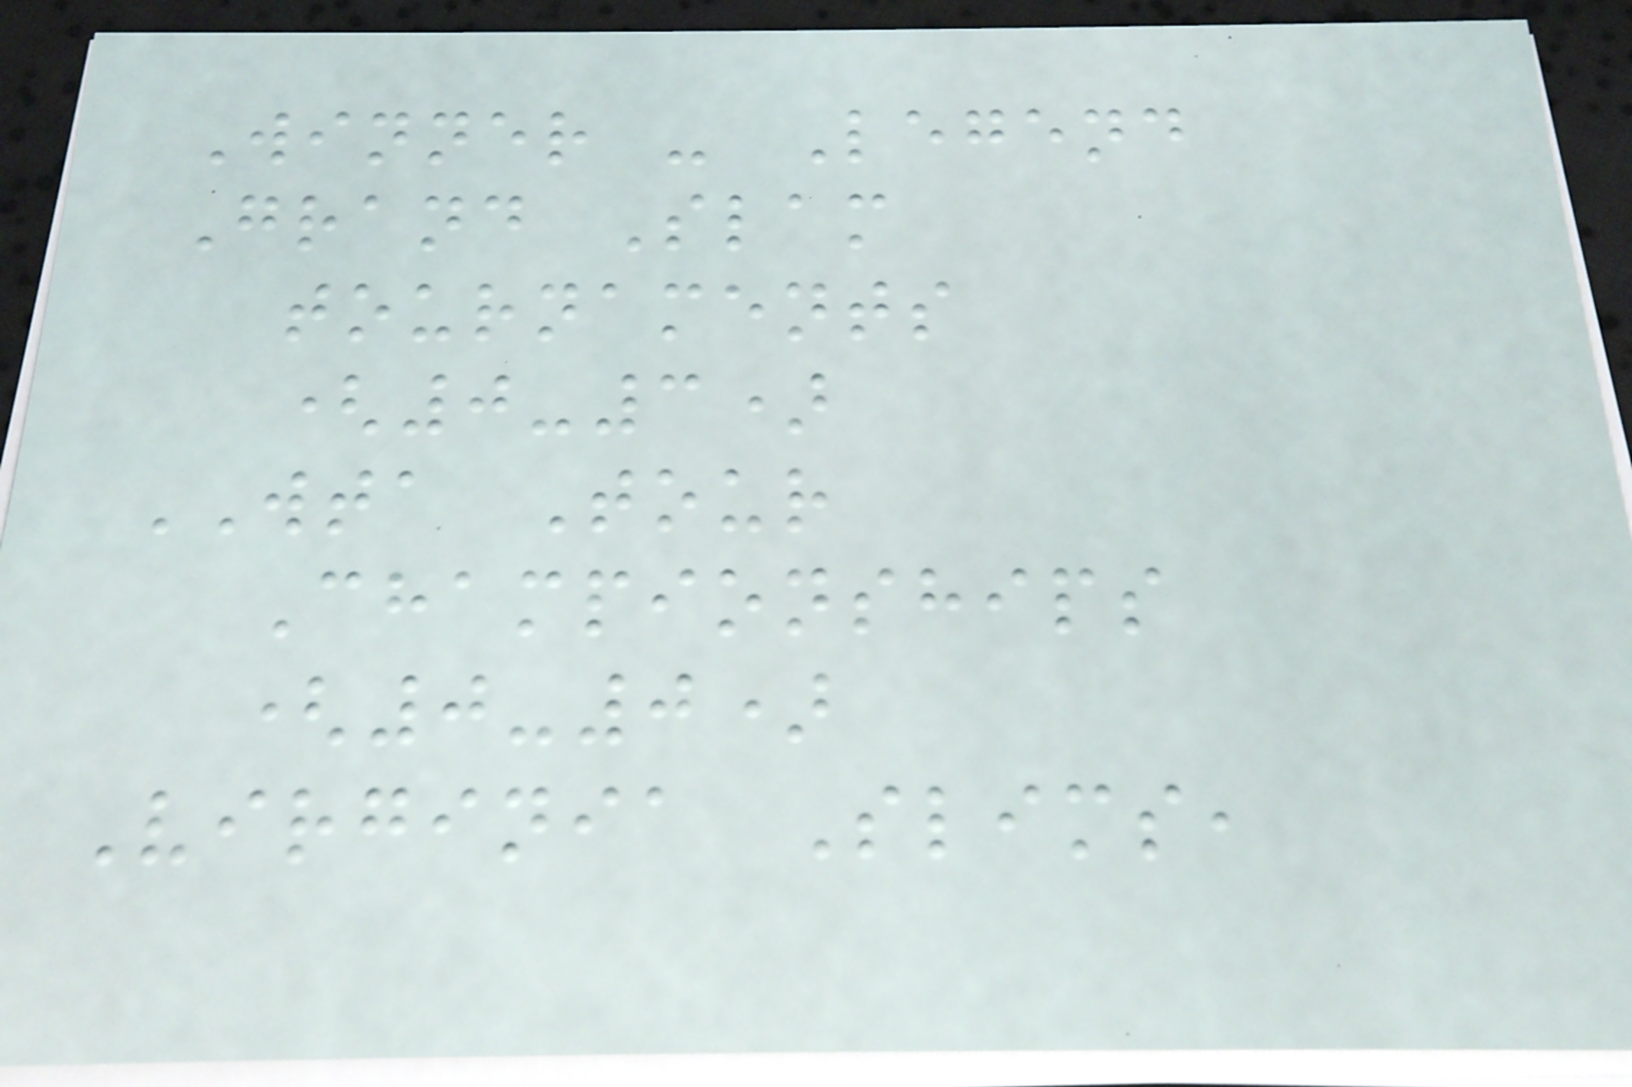Winner - Legend
Grand Slam
tournaments
(0-3)
WTA Tour
Championships
(0-0)
Virginia Slims,
